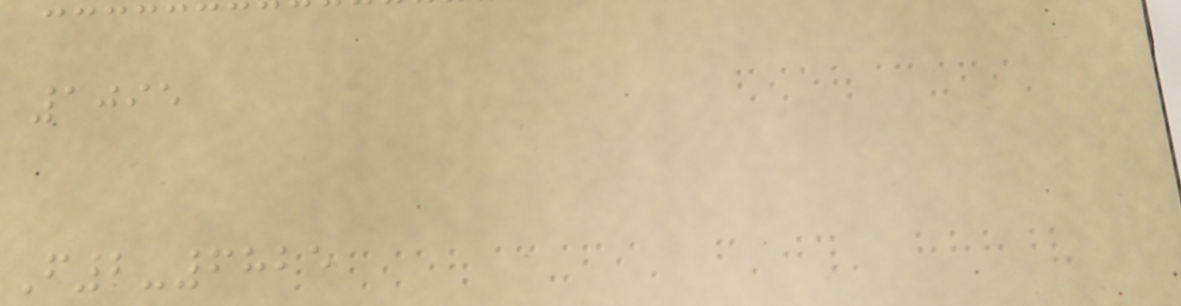1095
F2-6825
